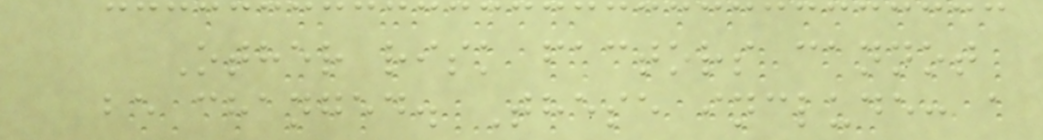Other risk factors cannot
be changed. These include: a
